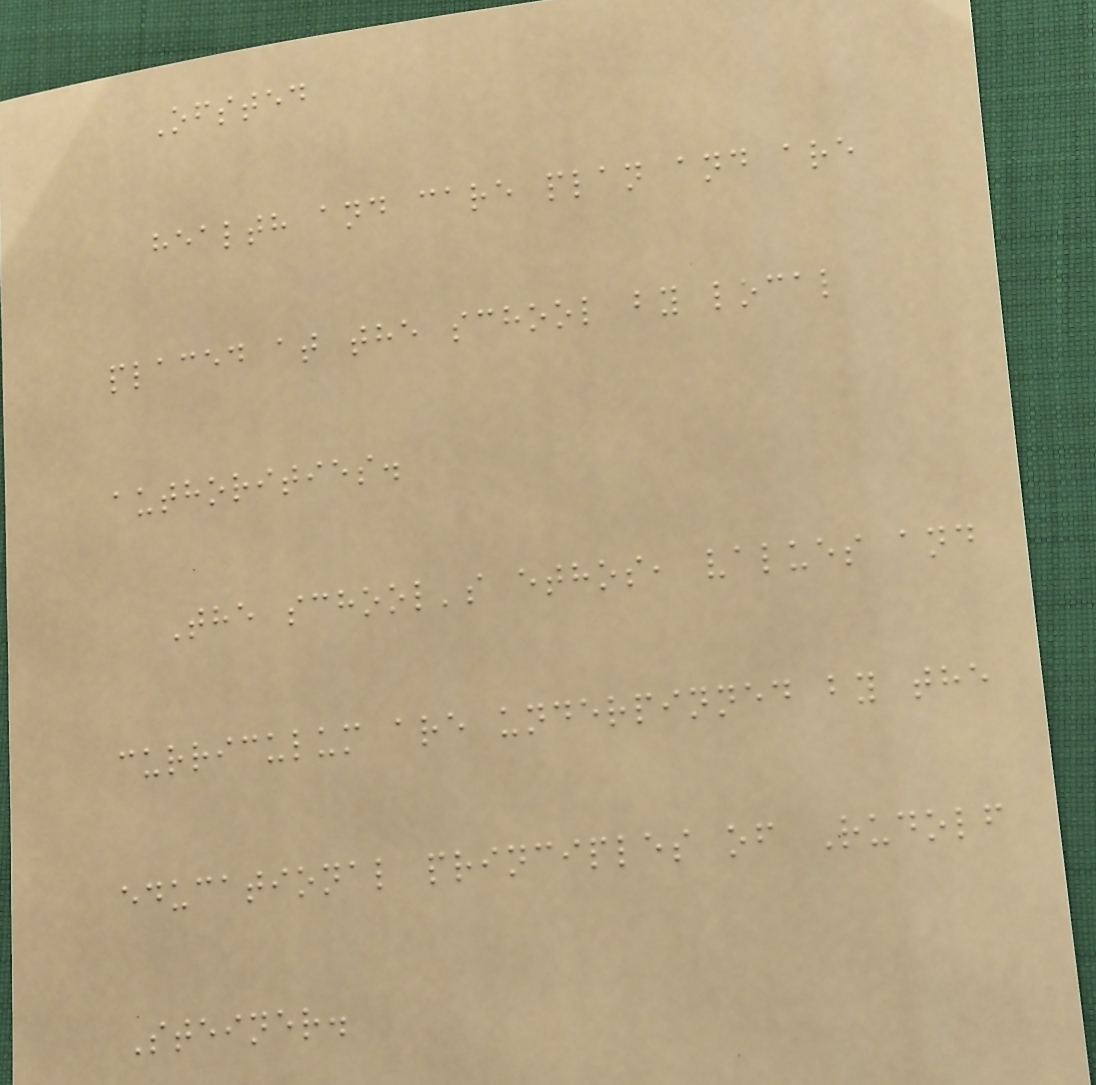Ofsted
health and care plan and are
placed at the school by local
authorities.
The school's ethos, values and
curriculum are underpinned by the
educational principles of Rudolf
Steiner.
